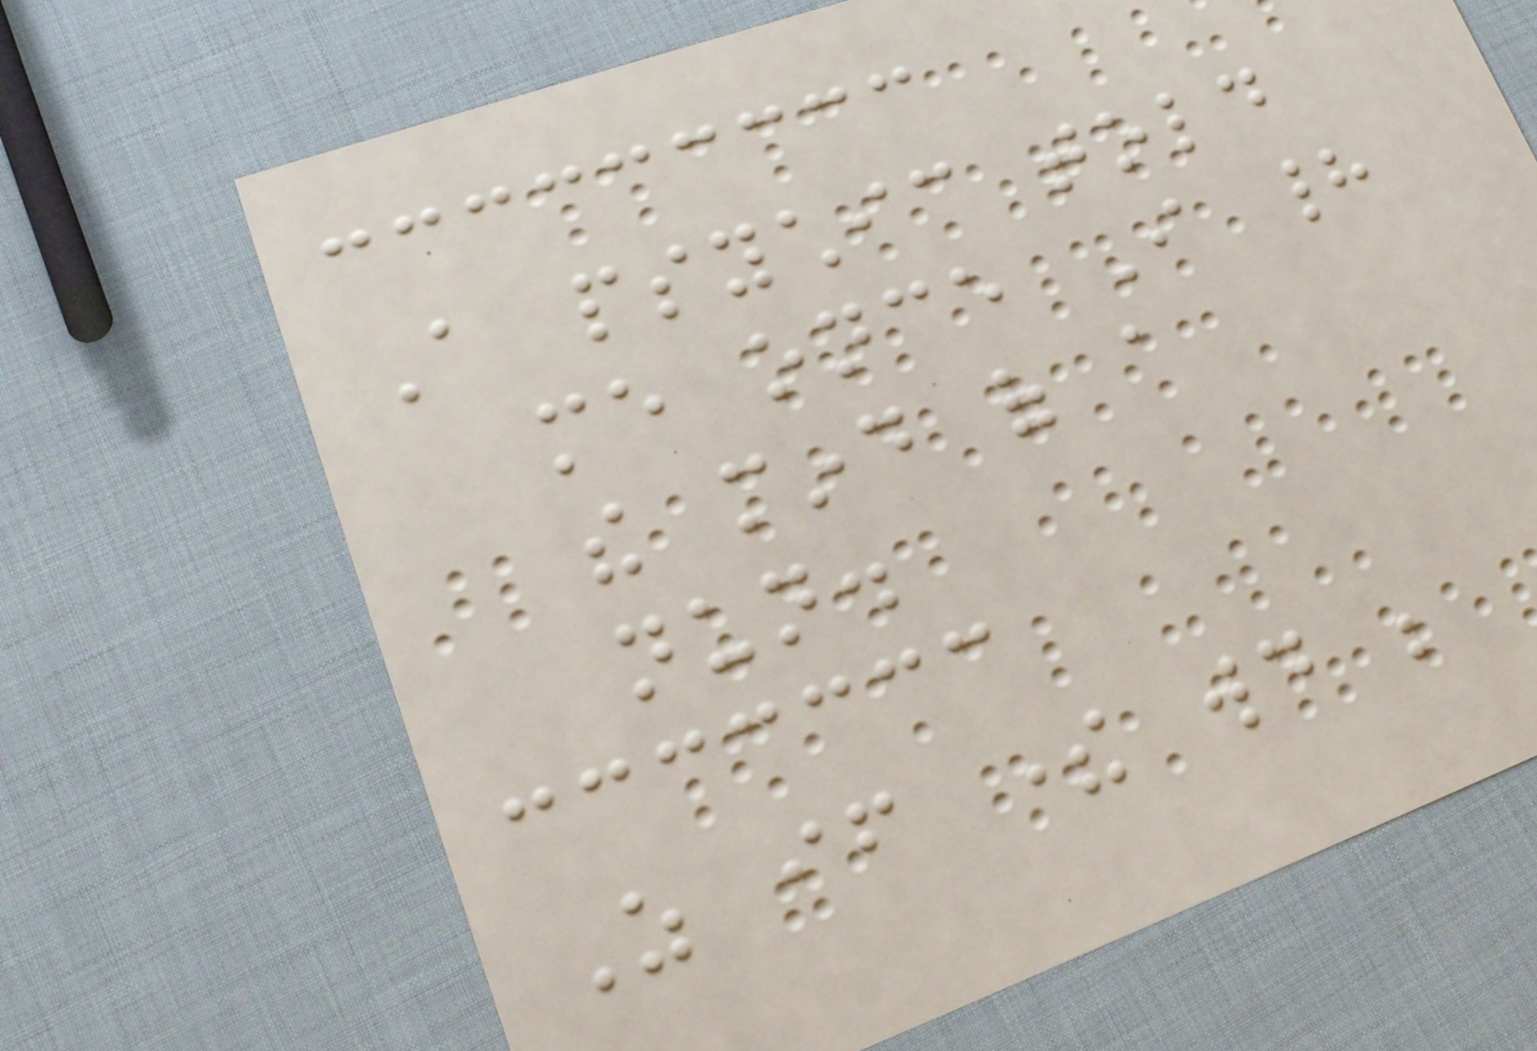A psychic told
me once I had
the mind of a
nun.
As if there would be
